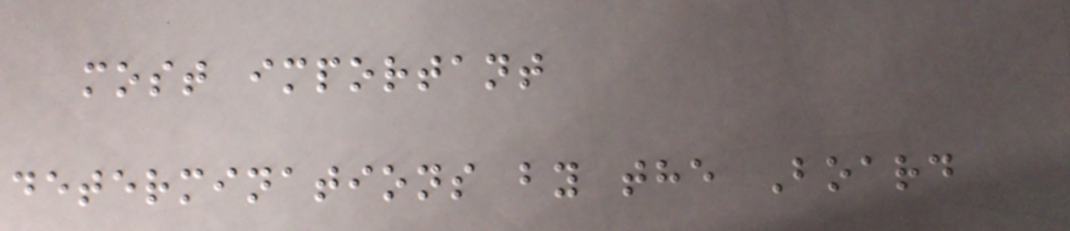most important
determinations by the Board
